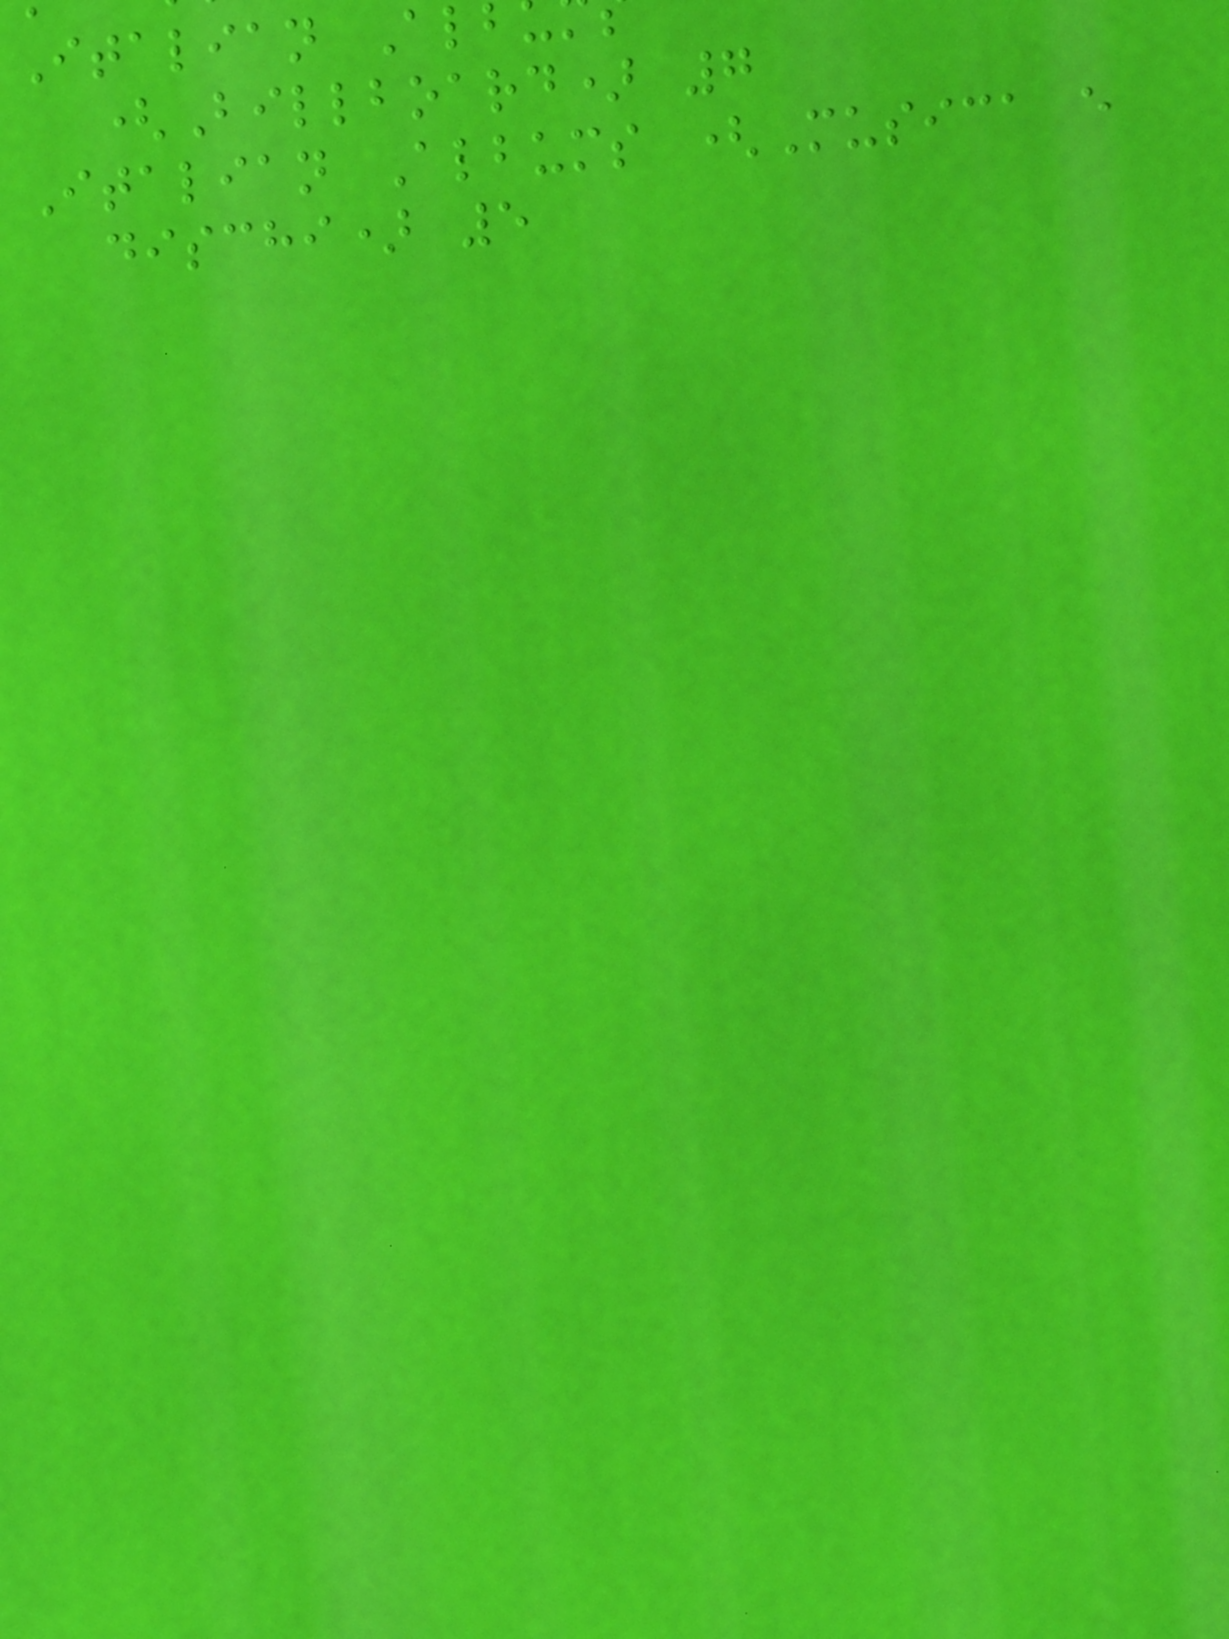Italian Al
(Billboard) 7
Italian Albums (Musica e
dischi) 5
